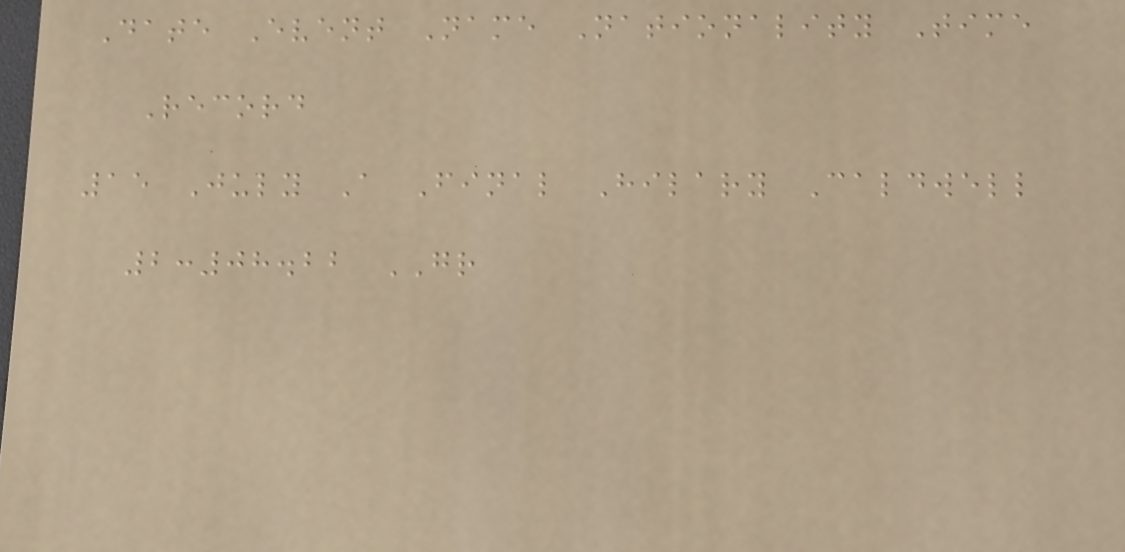Date Event Name Nationality Time
Record
15 July A Final Hilary Caldwell
2:08.22 GR
